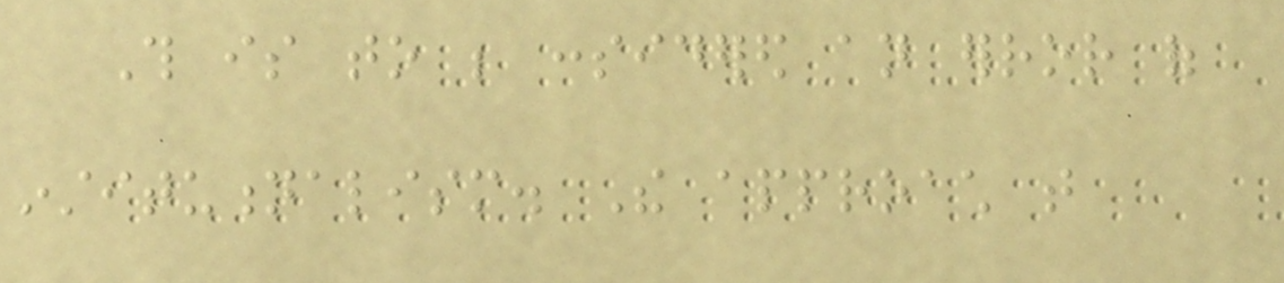This is to be considered an error of
institutionalism. The approach that
